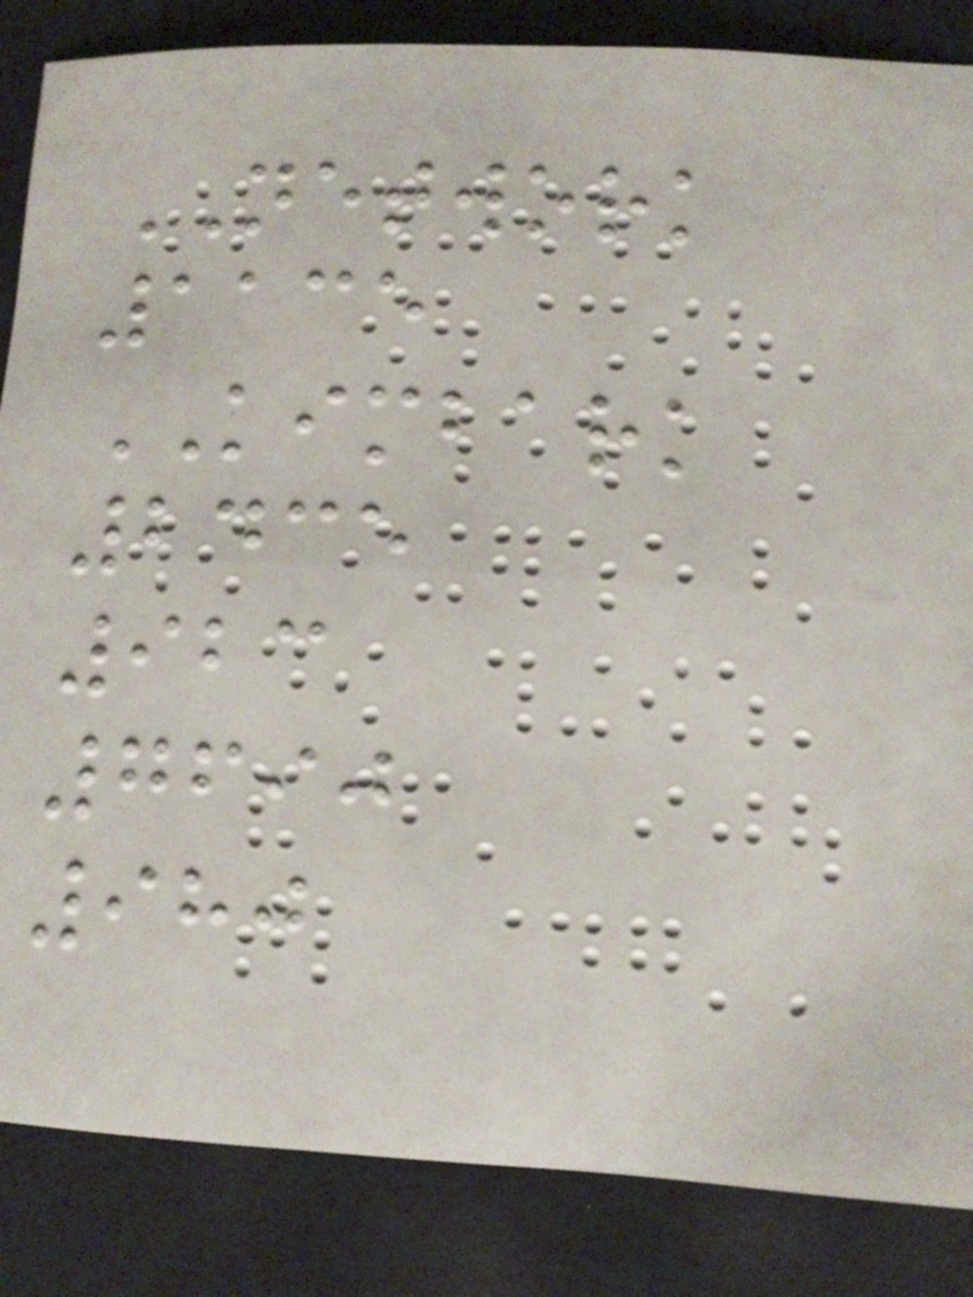NETWORK
1135
KIMBARK
2435
923
7690
980
